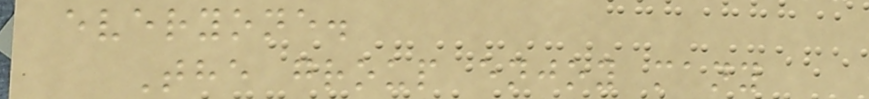everyone.
The group enjoy many
